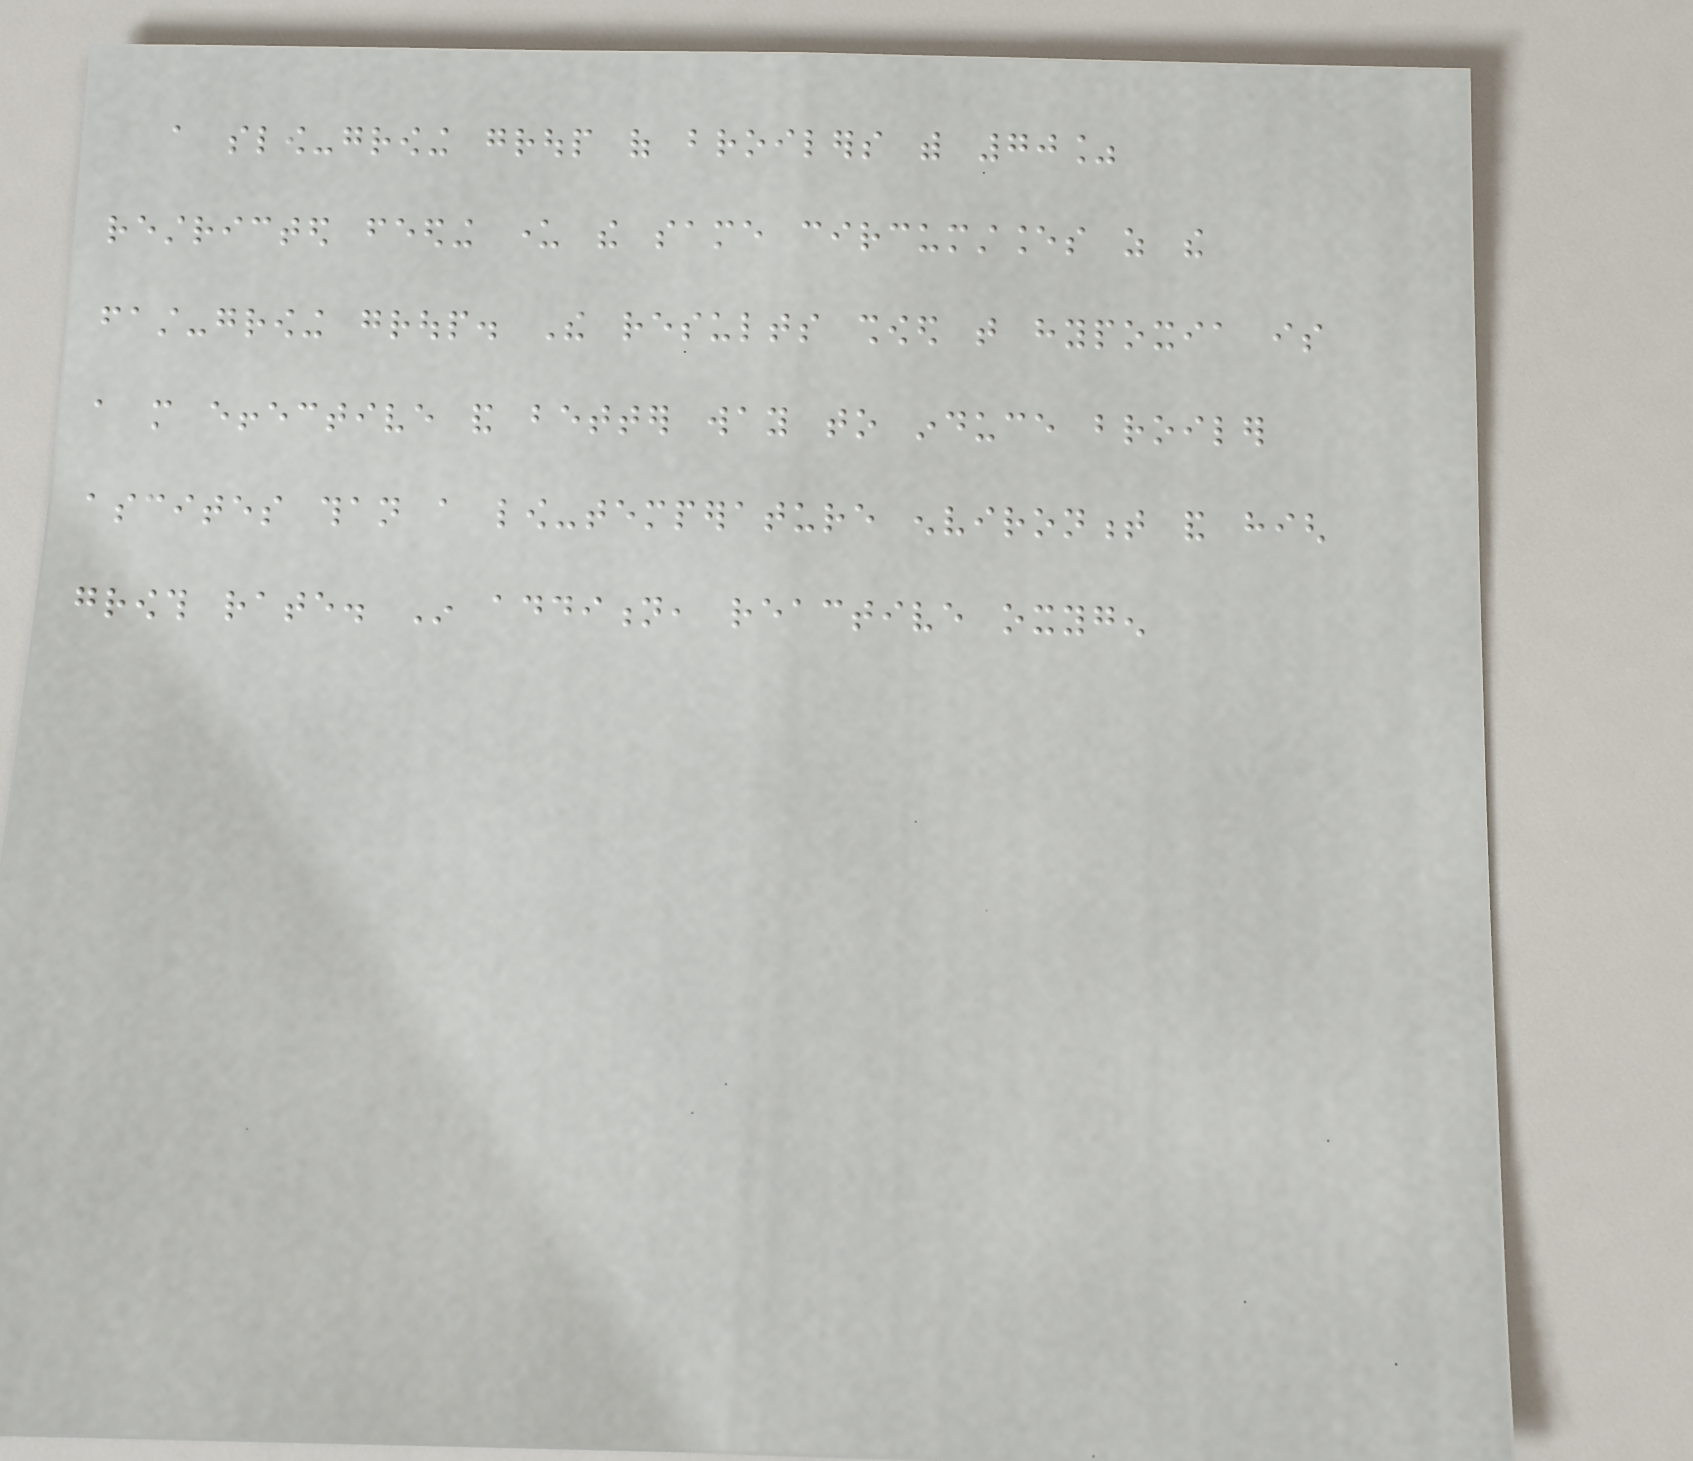a slow-growing group of broilers with 70%
restricted feeding under the same circumstances as the
fast-growing group. The results showed that hypoxia is
a more effective and better way to induce broiler
ascites than a low-temperature environment and high
growth rate. In addition, reactive oxygen
